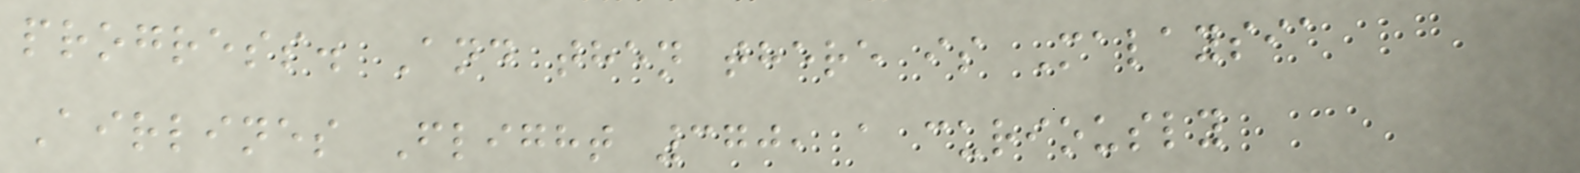progress. And then there is Malaysia
Airlines Flight 370, a curiously
